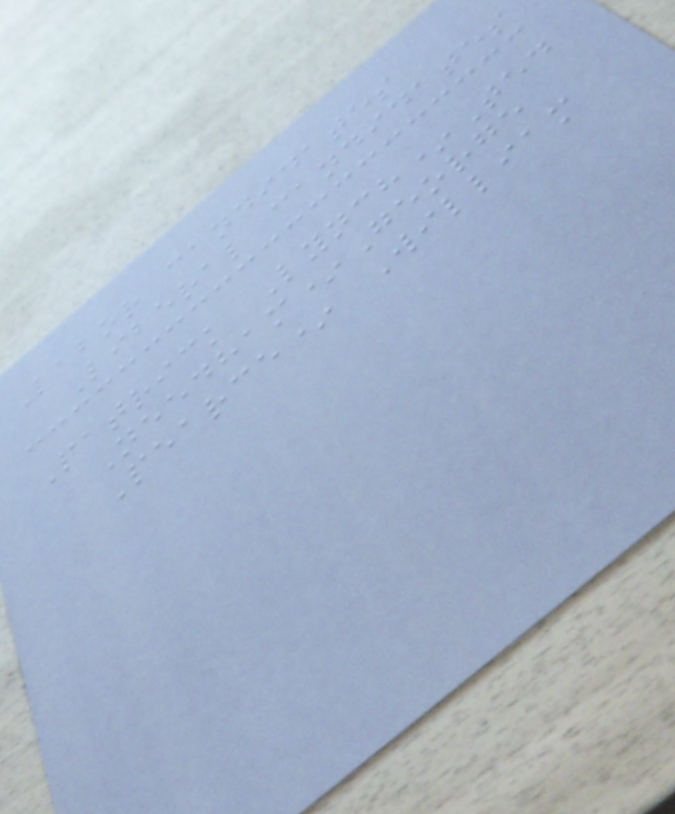Labor candidates
Liberal candidates
Patrick Lynch*Ted
Needham*George
Pearce* William
